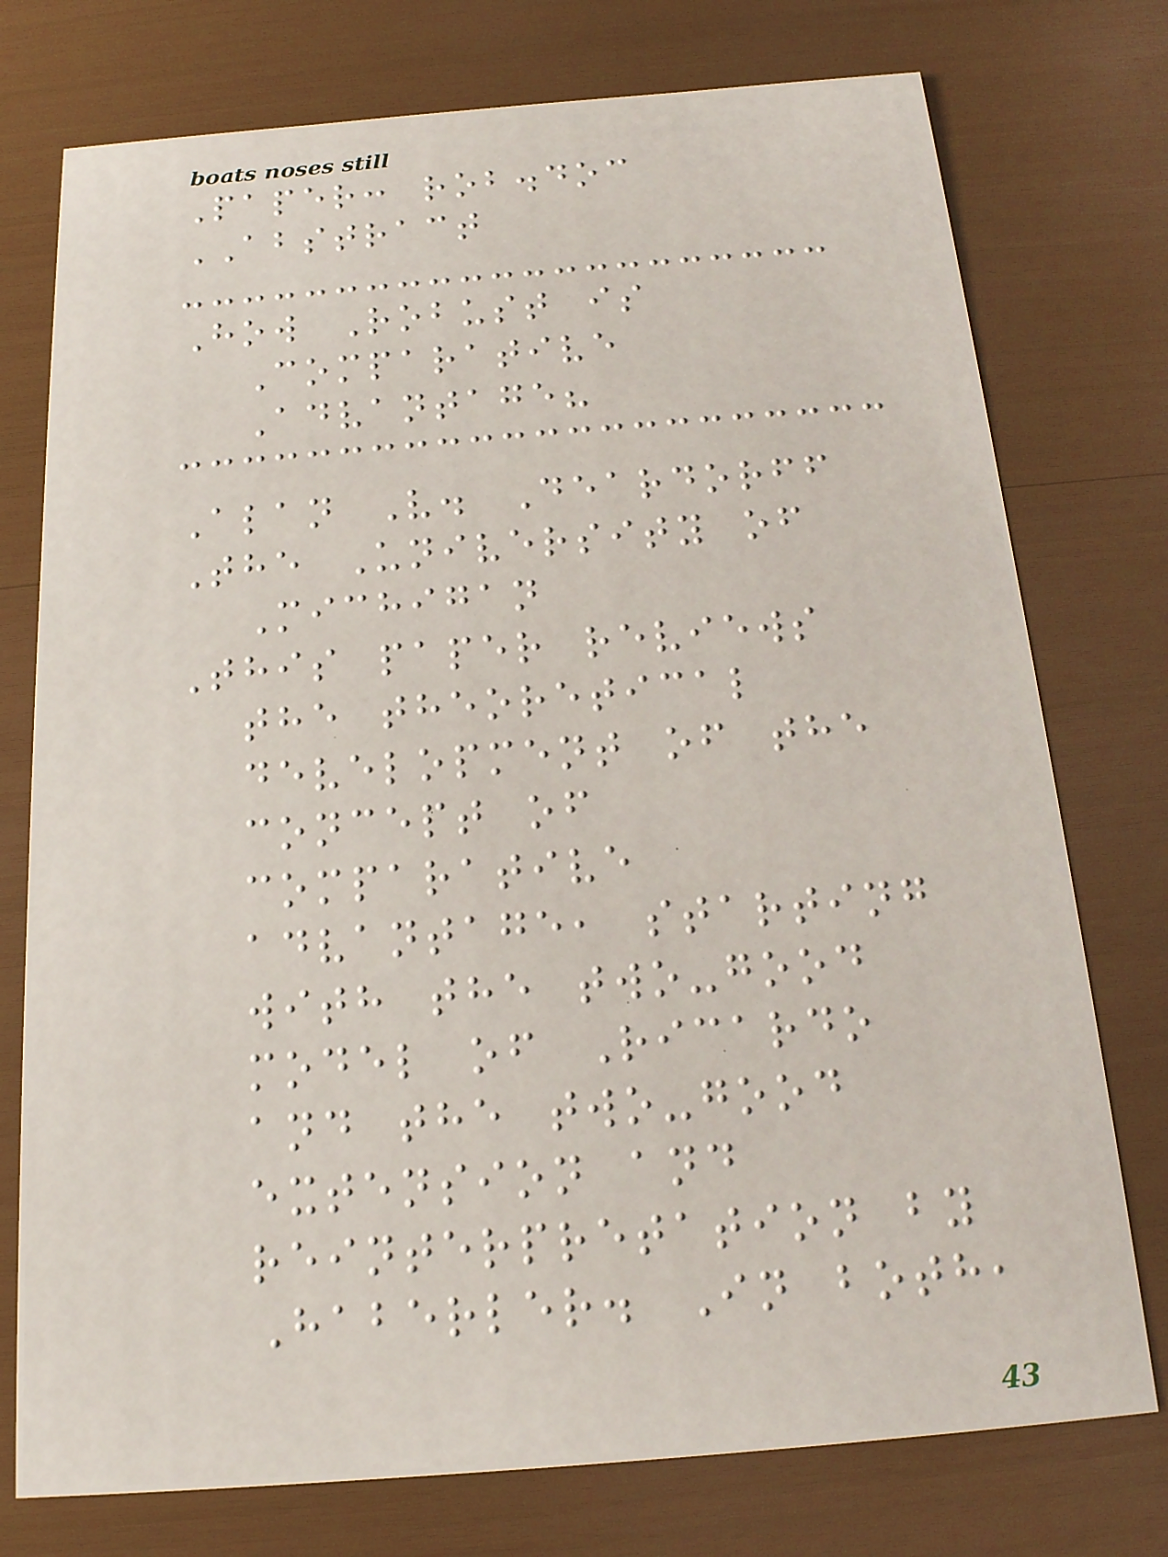Paper: rob.doc
ABSTRACT
How Robust is
Comparative
Advantage?
Alan V. Deardorff
The University of
Michigan
This paper reviews
the theoretical
development of the
concept of
comparative
advantage, starting
with the two-good
model of Ricardo
and the two-good
extension and
reinterpretation by
Haberler. In both,
